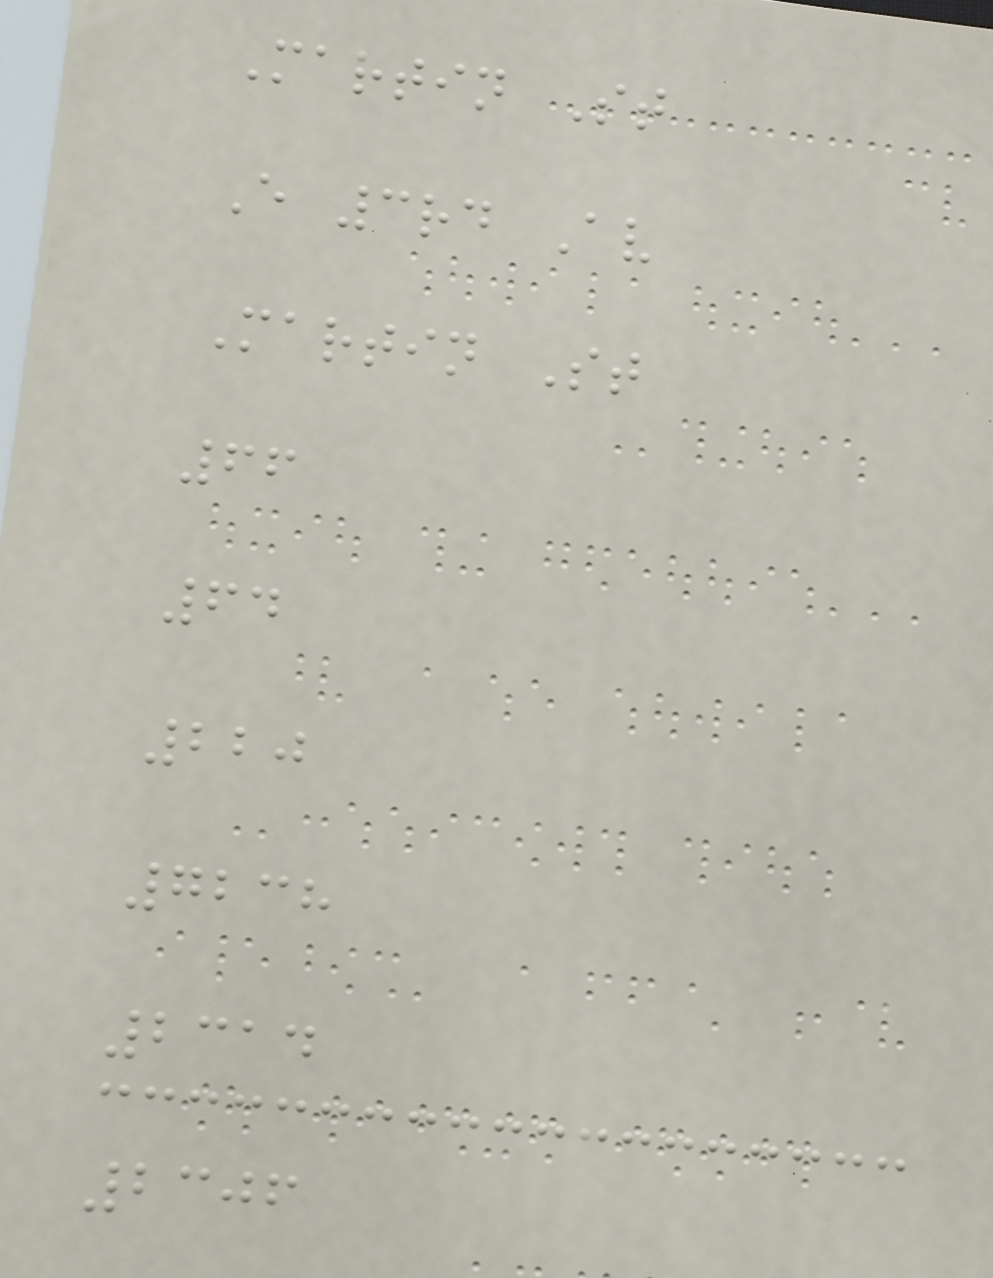Martin St
E 3rd Av
Martin St
66
64
220
7238
2314
2306
